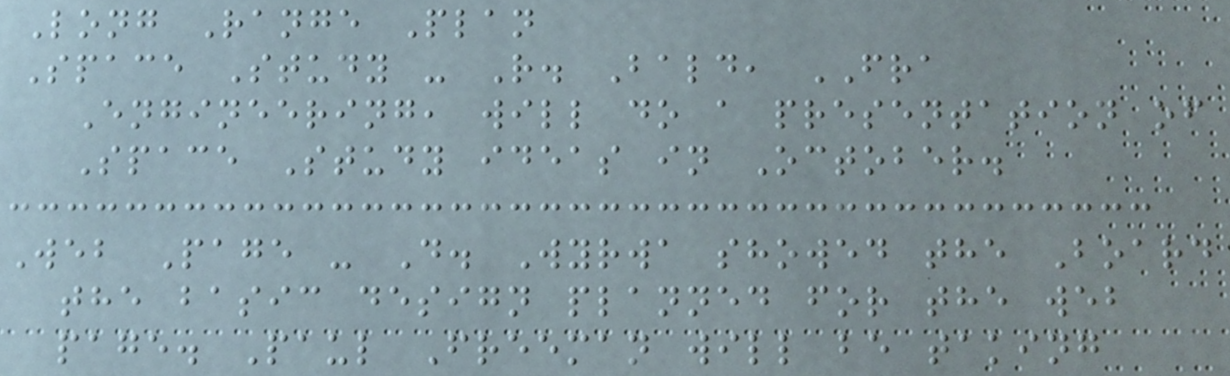Long Range Plan
Space Study - R. Bald, FRA
Engineering, will do a presentation of
Space Study ideas in October.
Web Page - D. Wyrwa showed the Board
the basic design planned for the web
page. Paul Freeman will be taking
